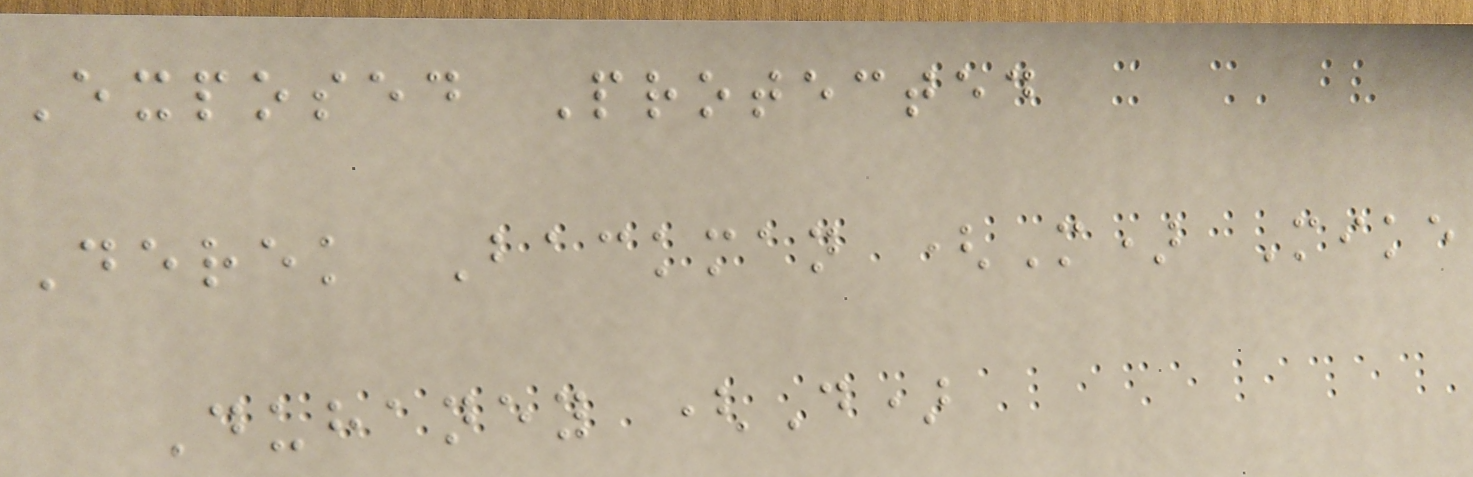Exposed Protected
Derek Backman (M) Mike
Duhaney (D)
